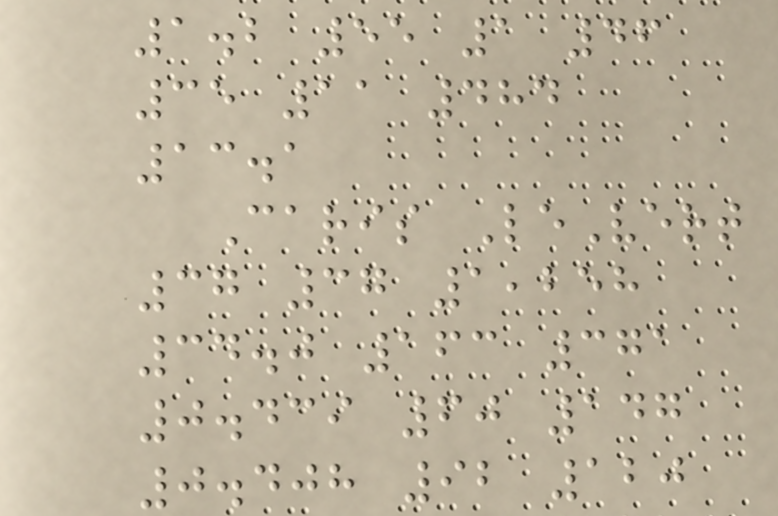1.2 55 1 46
35 11 484
13.1
Caris LeVert
37 37 1,258
34.0 163 371
0.439 60 147
0.408 92 120
